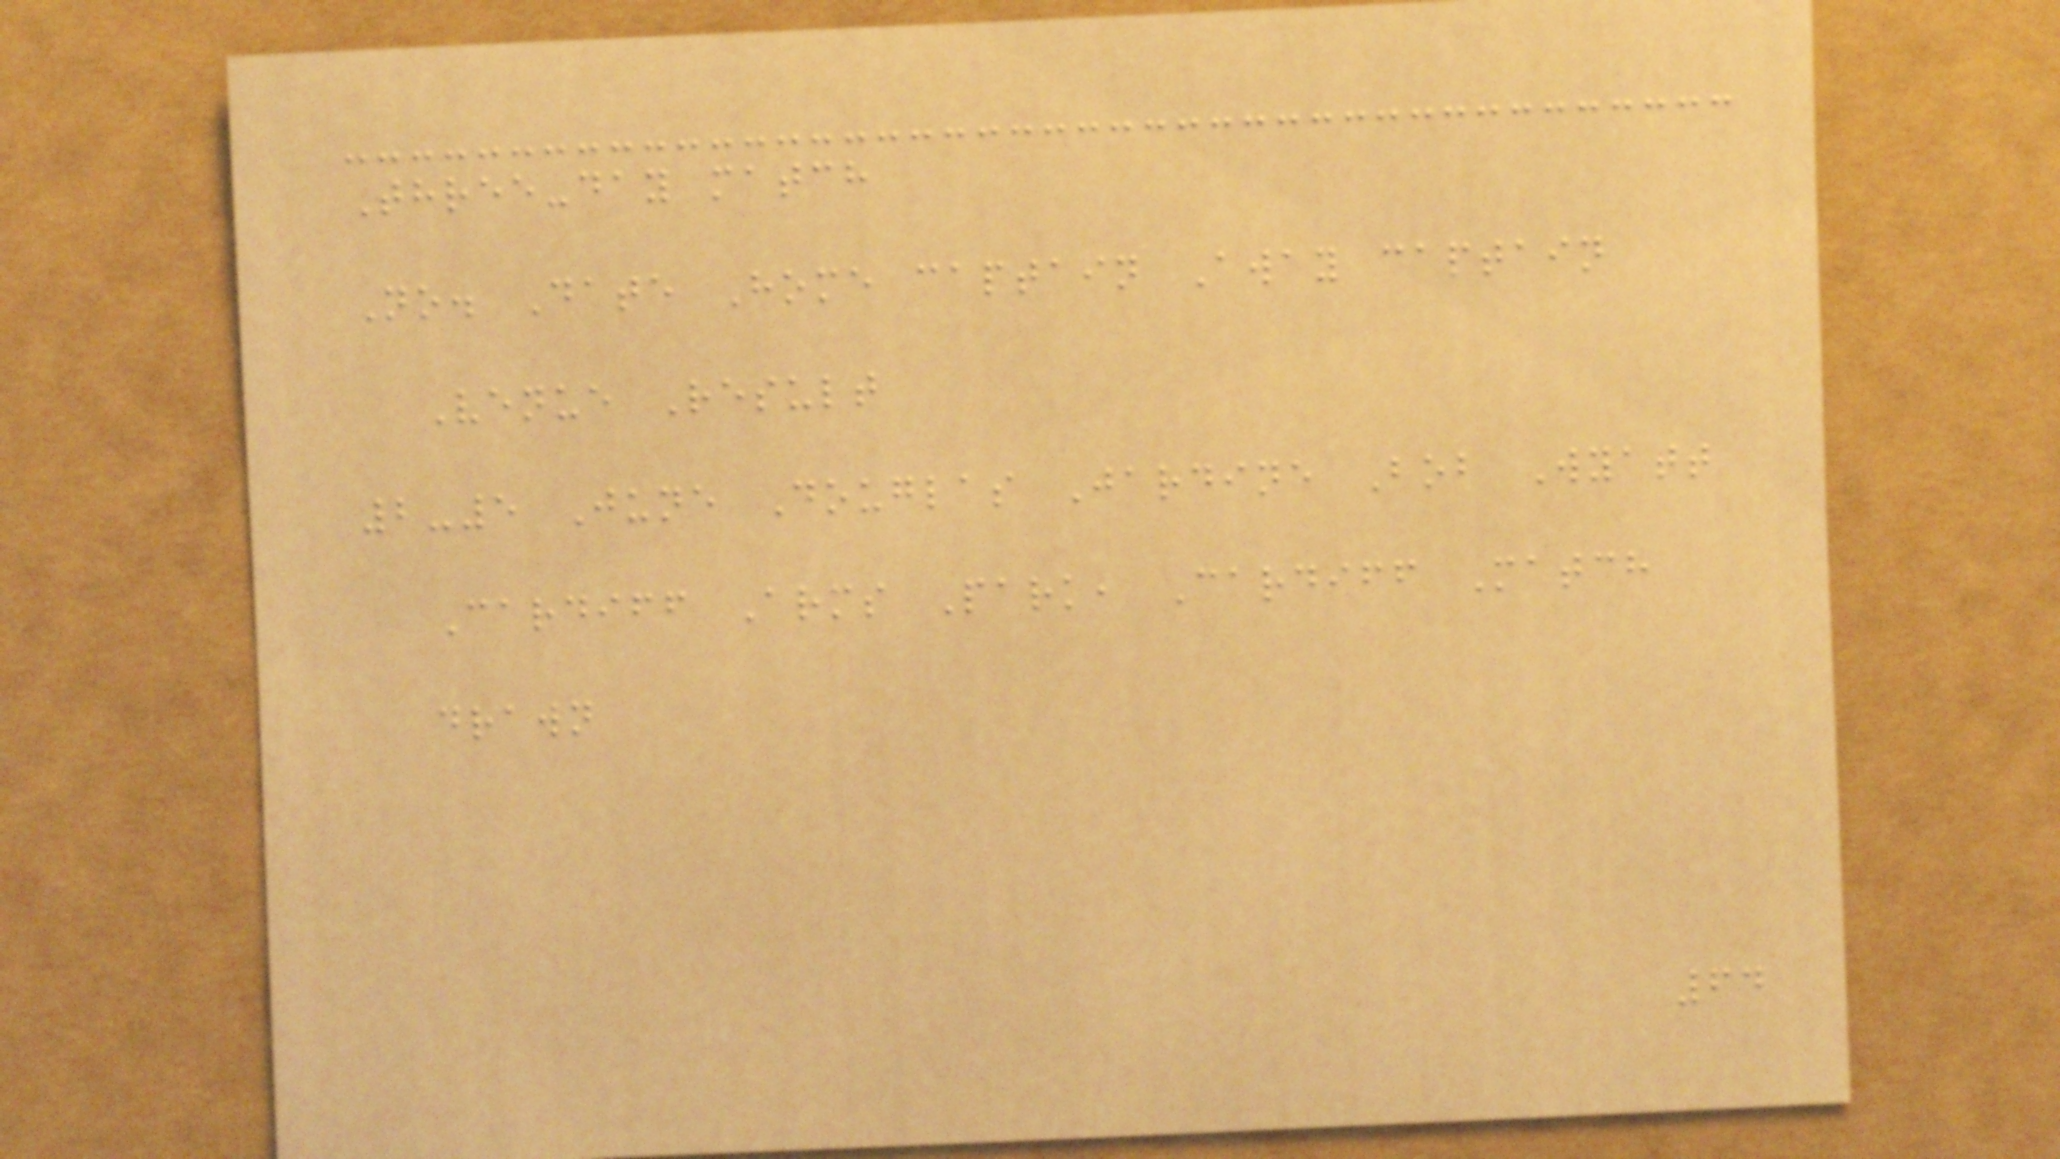Three-day match
No. Date Home captain Away captain
Venue Result
2-5 June Douglas Jardine Bob Wyatt
Cardiff Arms Park, Cardiff Match
drawn
64
